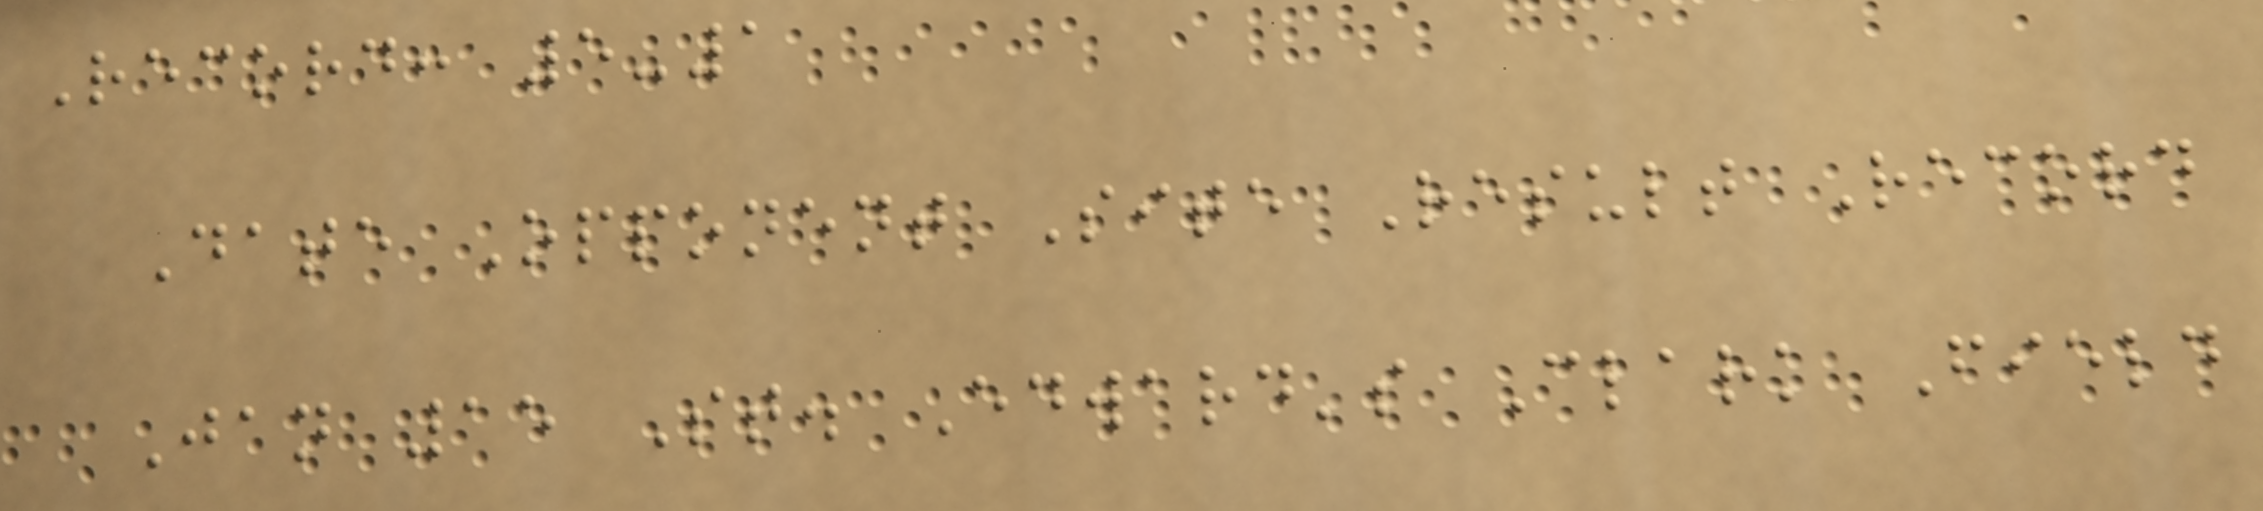Record: 5-1
Date Opponent Site Result Record
Jan 15 St. Edward's Clark Field
